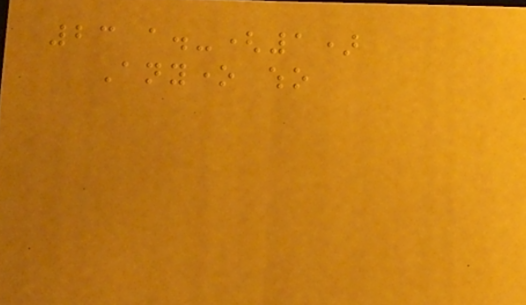23 a.-(1)
Anyone who
